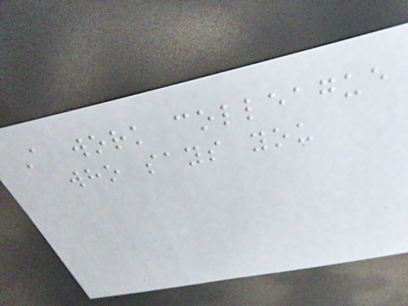A work colleague
who says you
